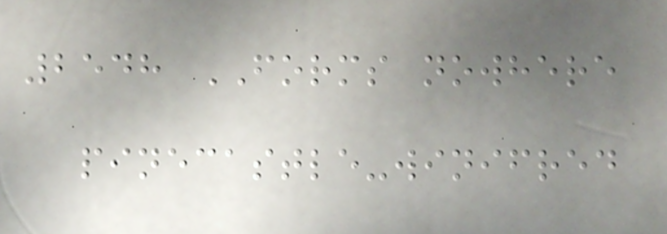2548 FORMS nowhere
pinecastle-winifred
